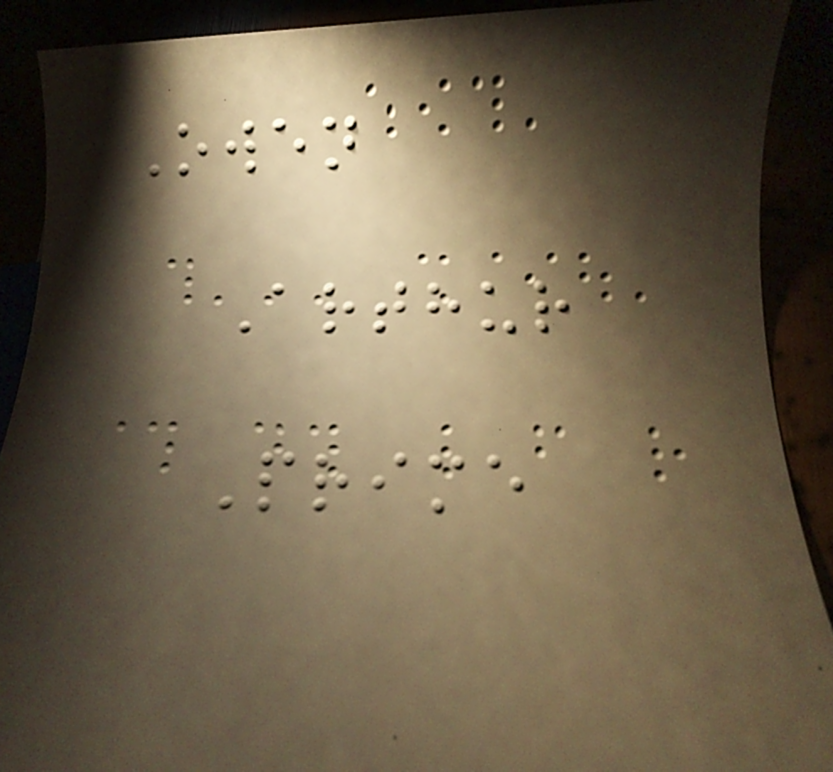Owen
Arthur
Prime
